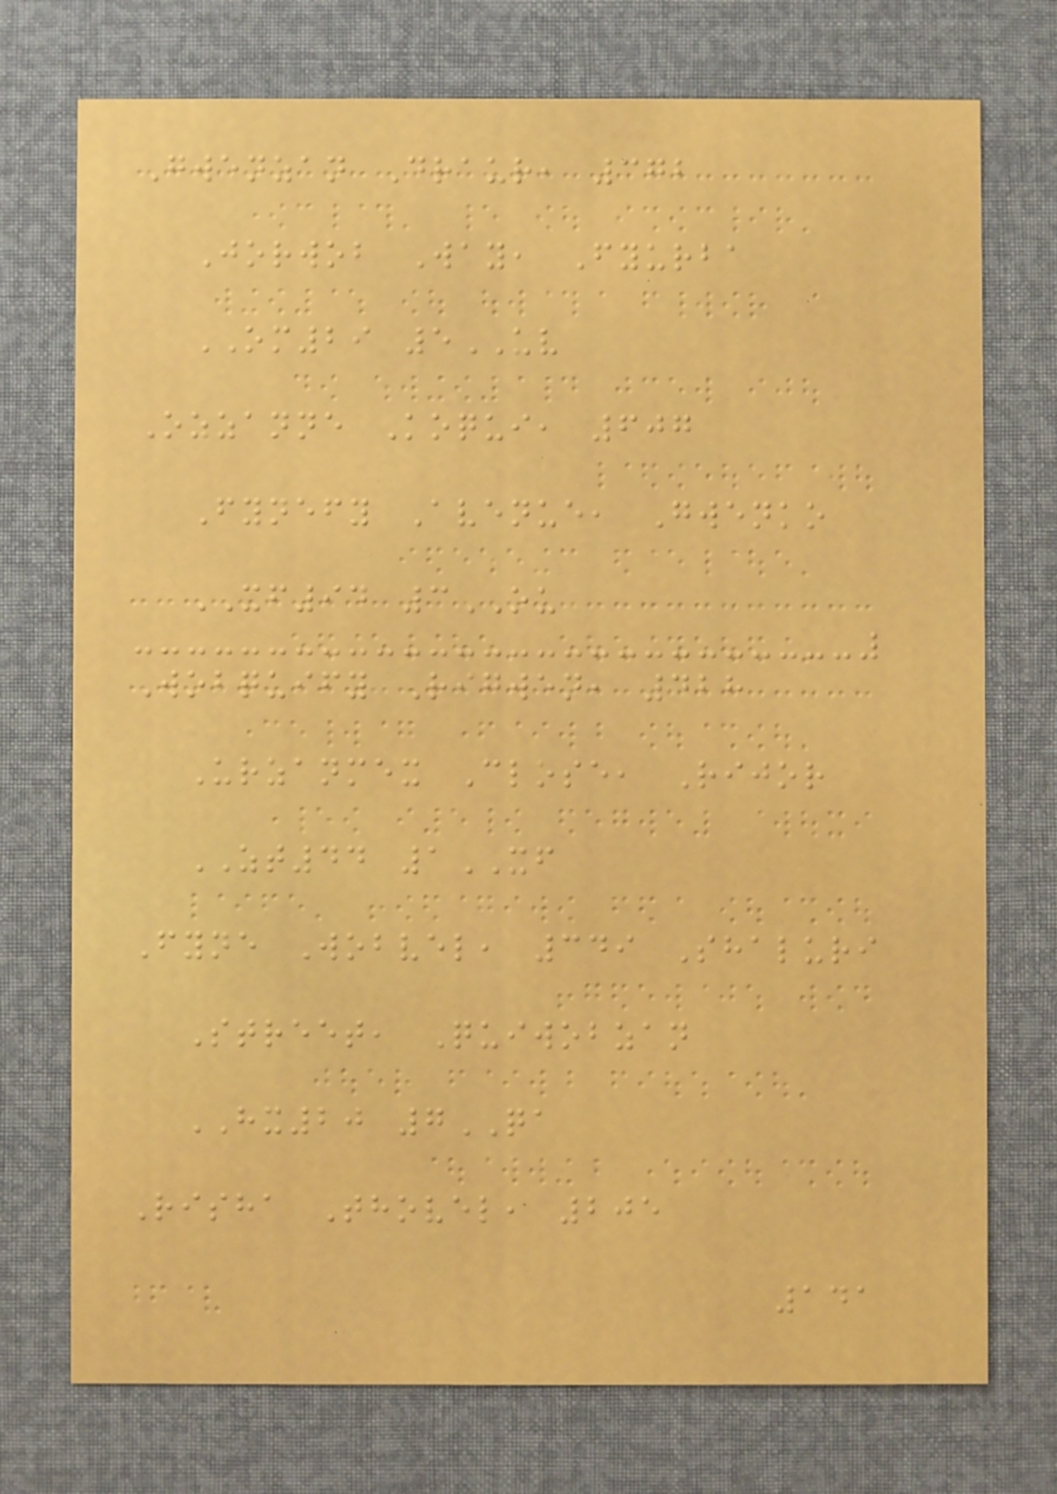Gwenzan Draur, 372
Jorwob Way, Fyurba
OM29 5UV
Ozzanne Koqui, 607
Fynefy Avenue, Gwenko
XF94 3OU
Wobquify Rigwen, 428
Urzanmex Close, Rijor
ZT44 1XF
Fyne Wobvel, 349 Shaluri
Street, Quiwobzan
HX20 7QA
Risha Thovel, 205
141
